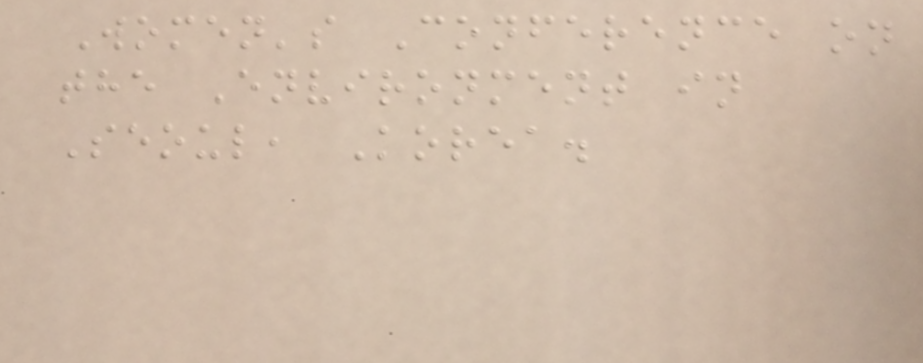Women's Conference on
the Environment in
Seoul, Korea.
